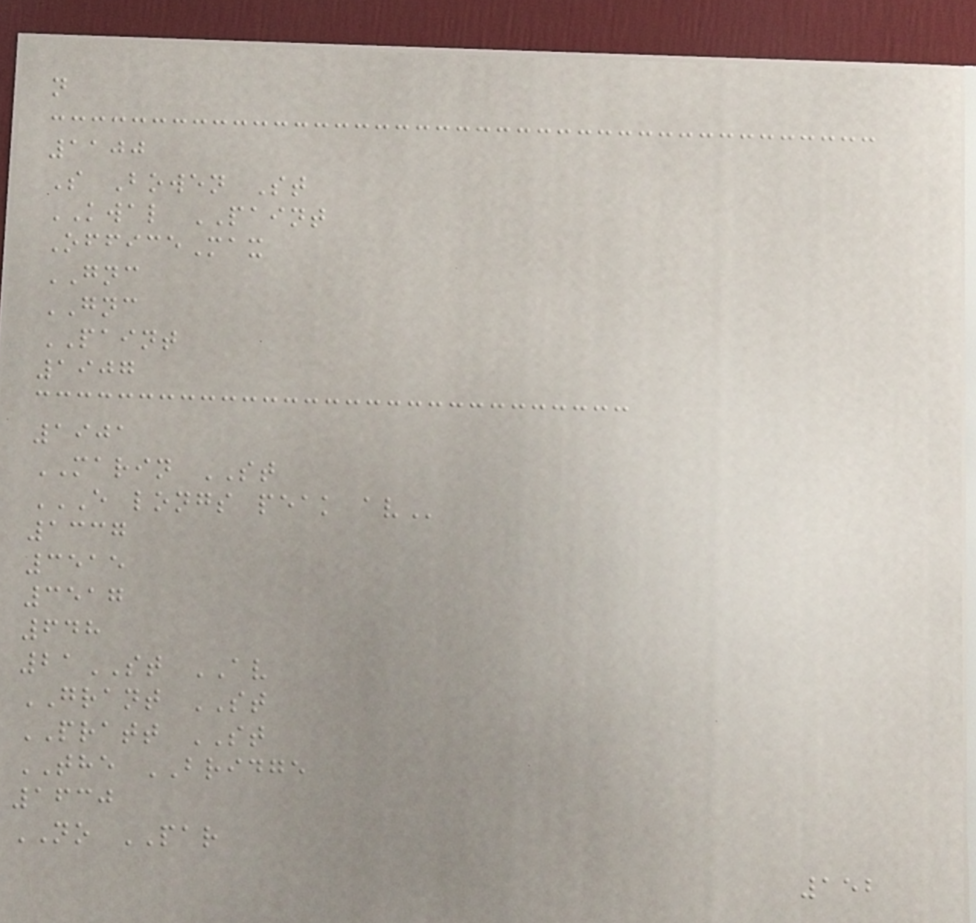n
1100
S Bowen St
KWAL PAINT
OfficeMax
GNC
GNC
PAINT
1907
1901
MARIN ST
E LONGS PEAK AV
1337
3515
3517
648
21ST AV
GRANT ST
PRATT ST
THE BRIDGE
1630
NO PAR
152
